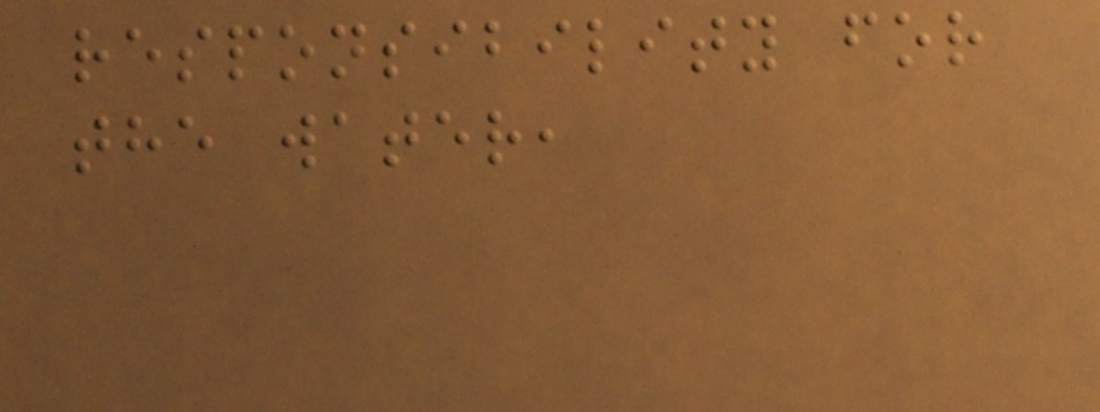responsibility for
the water,
